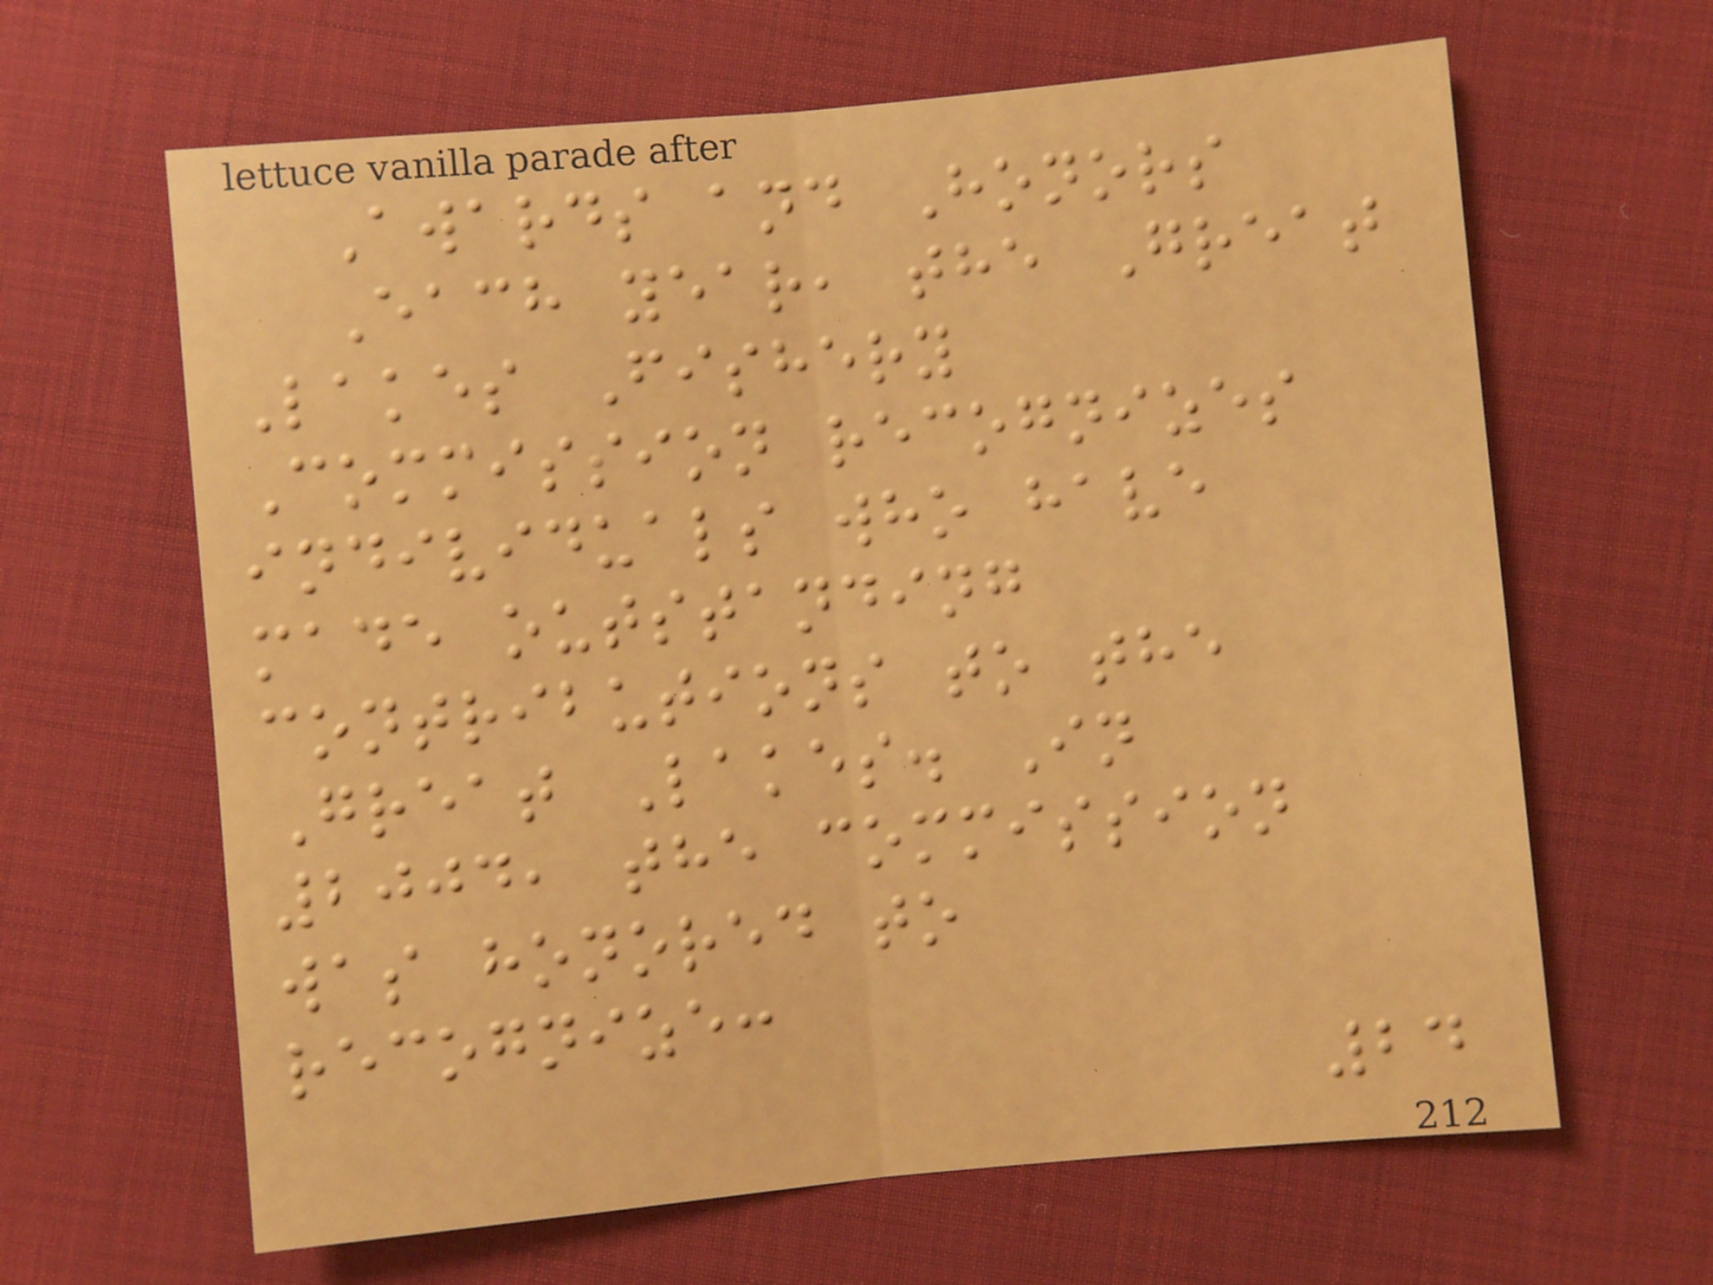Awards and Honors
Each year, the Great
Lakes Fishery
Commission recognizes
individuals who have
made outstanding
contributions to the
Great Lakes. In
2004, the commission
was honored to
recognize:
24
